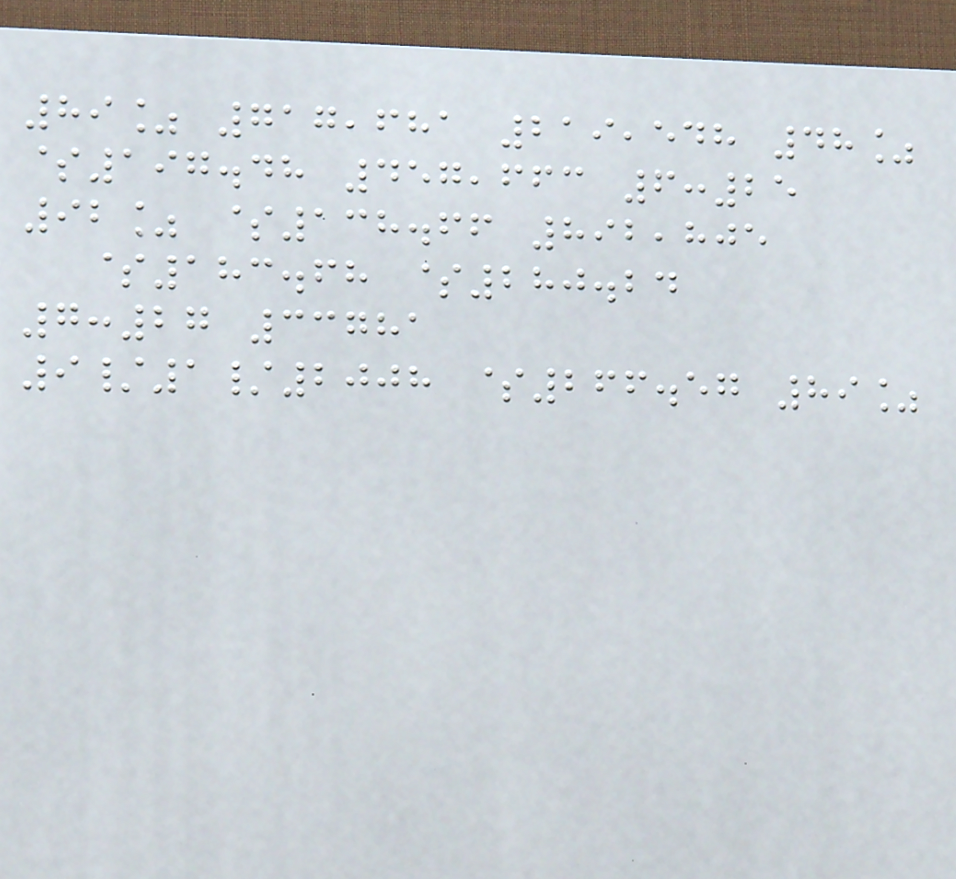89% 717,681 219,548 48%
$197.48 457,663 6:25
92% $138.66 892,805
$183.68 $280.24
7:27 33781
9/1/2008 $266.57 89%
